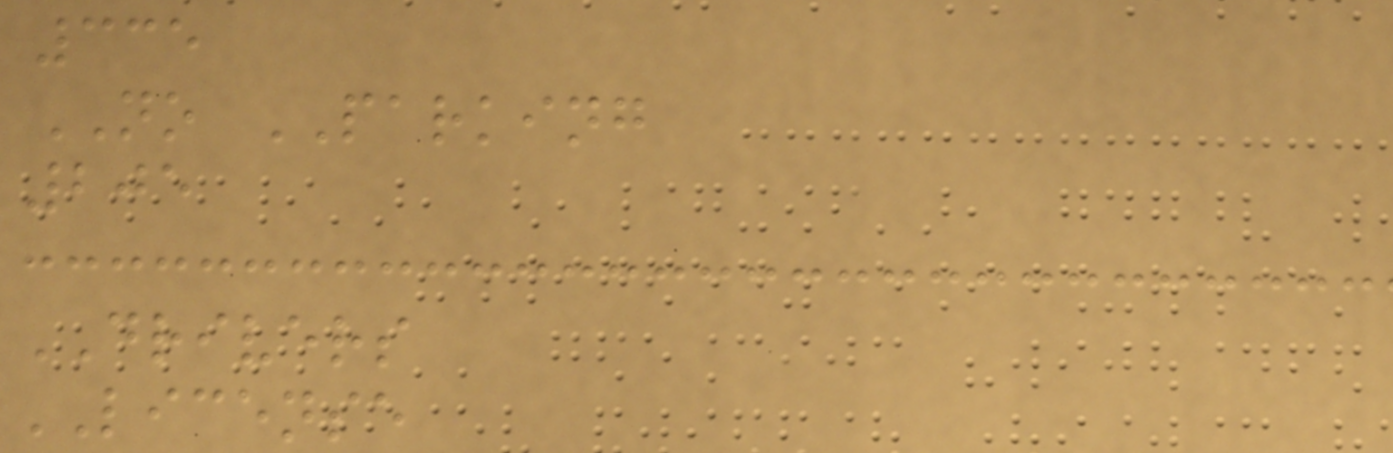335
NO PARKING
205
DRIVERS
LICENSE
